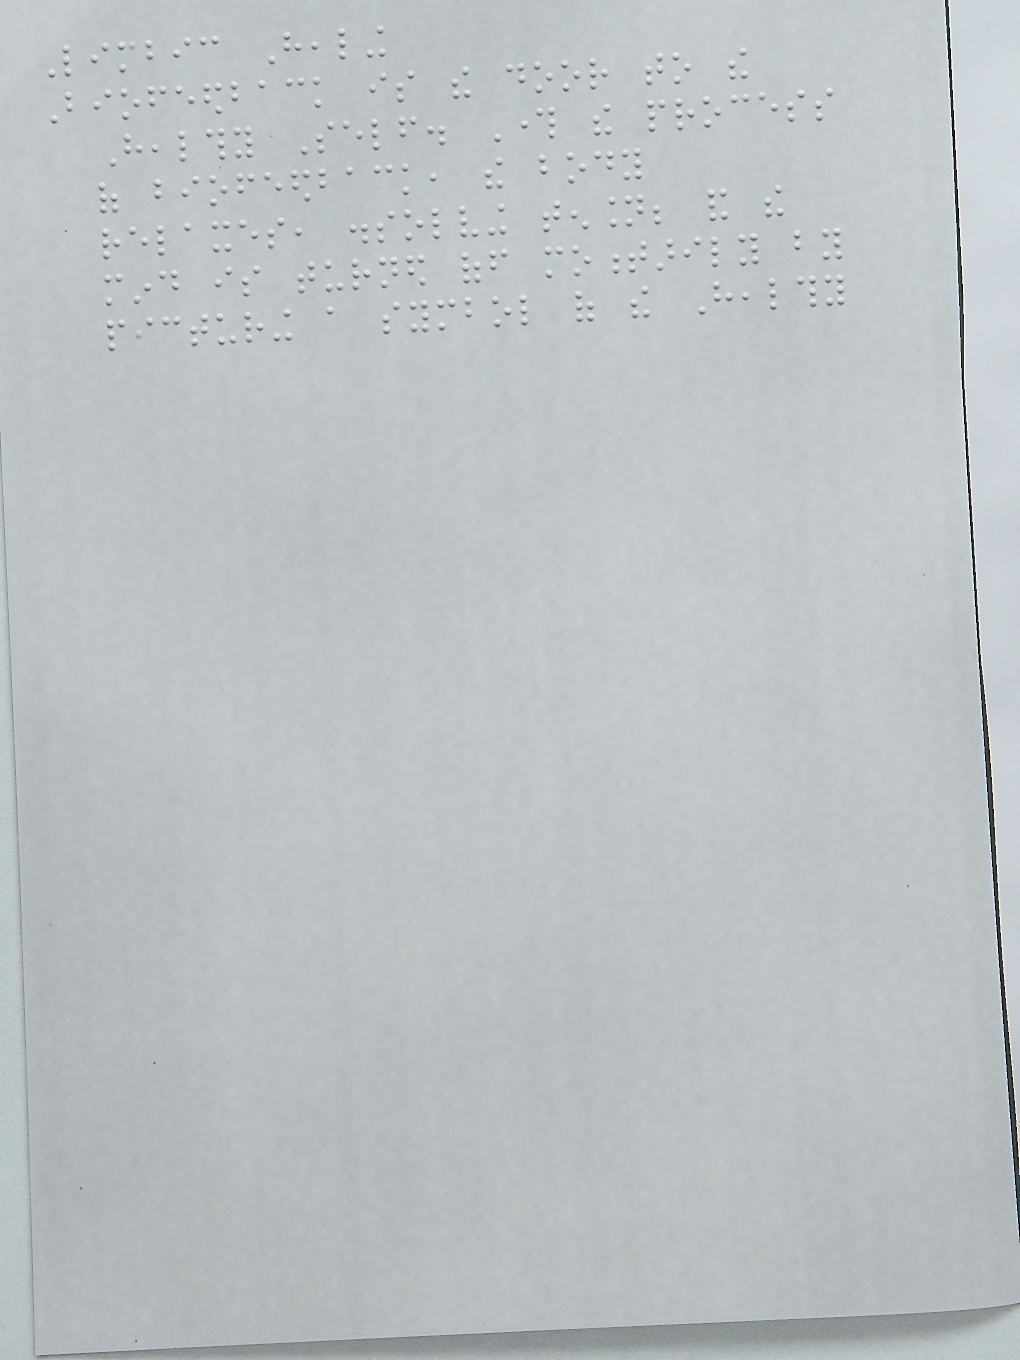Limbic Healing
Biofeedback is the door to the
Healthy Self. Through the process
of biofeedback, the body
relaxes, dissolving tension; and the
mind is turned off momentarily by
picturing a symbol of the Healthy
